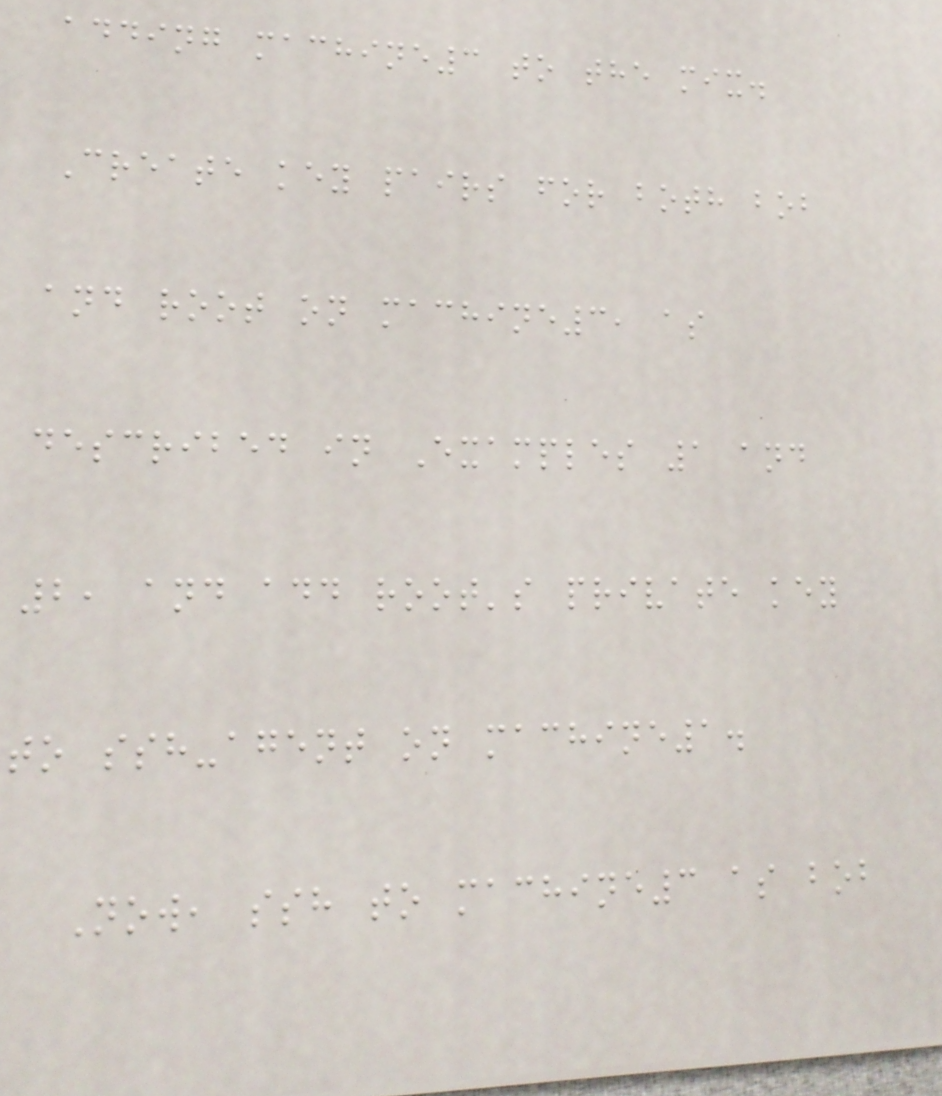adding machine3 to the mix.
Create key pairs for both bob
and root on machine3, as
described in Examples 1 and
2, and add root's private key
to ssh-agent on machine1.
Now, ssh to machine3 as bob
